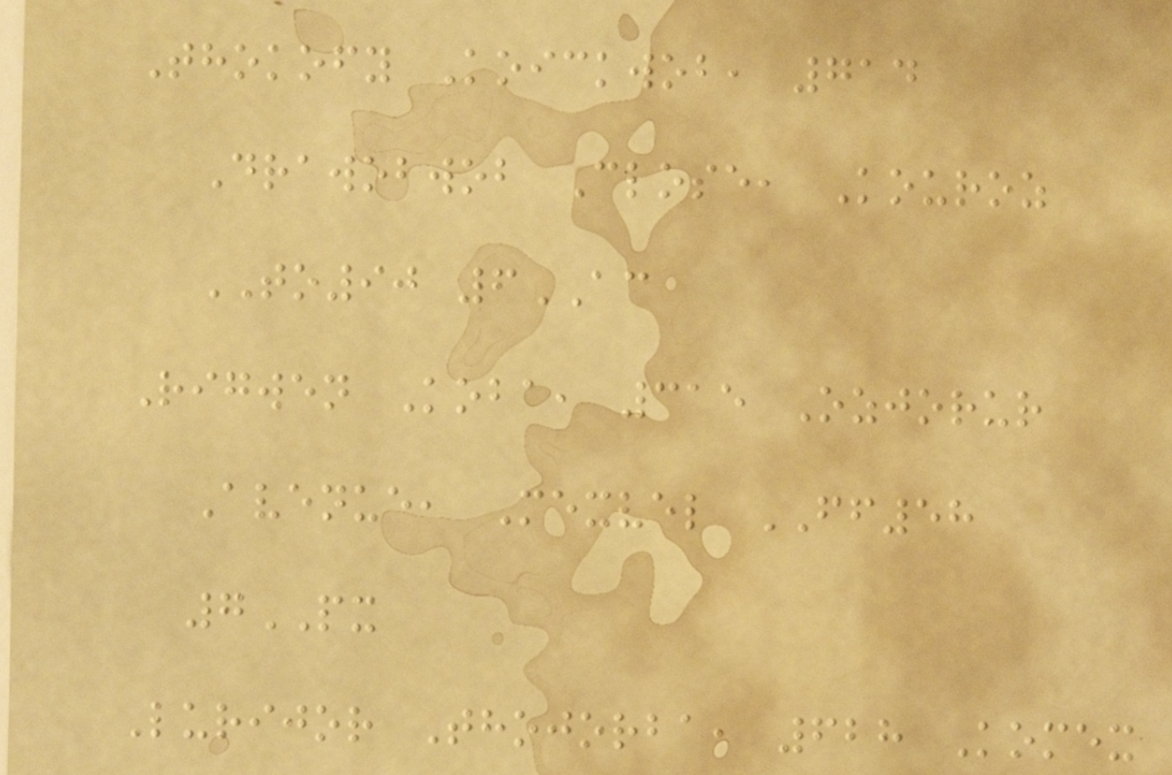Thokofy Koickwob, 714
Drawobwob Close, Kouroz
TO90 6AC
Rigwen Koba, 315 Ozjorur
Avenue, Mexvel FF58
7PX
Lurijor Thojorba, 628 Komex
